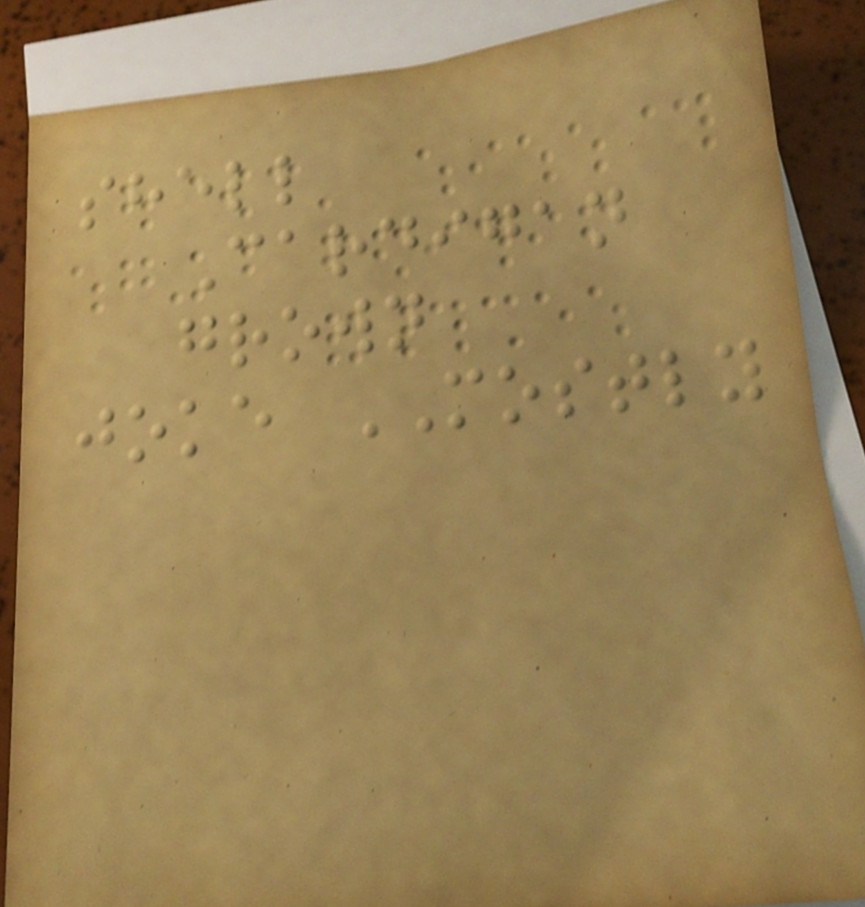shell
Cardigan
grown
joke MOSTLY
